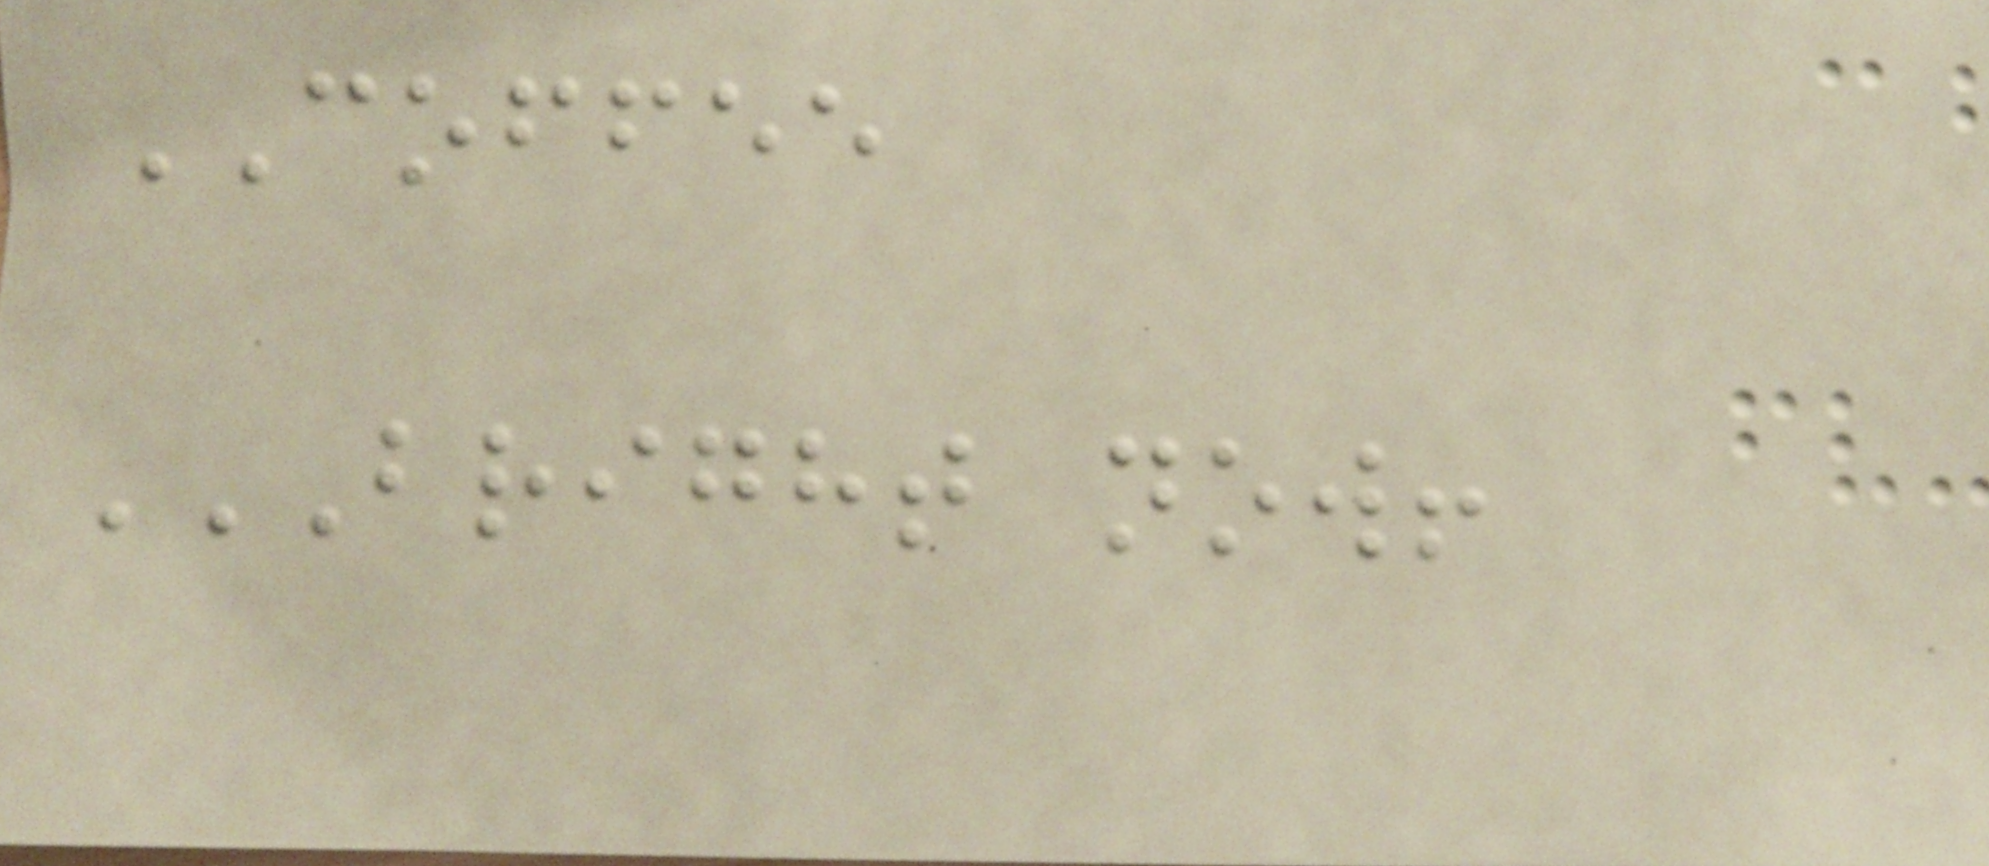COFFEE
BRIGHT NOW!
